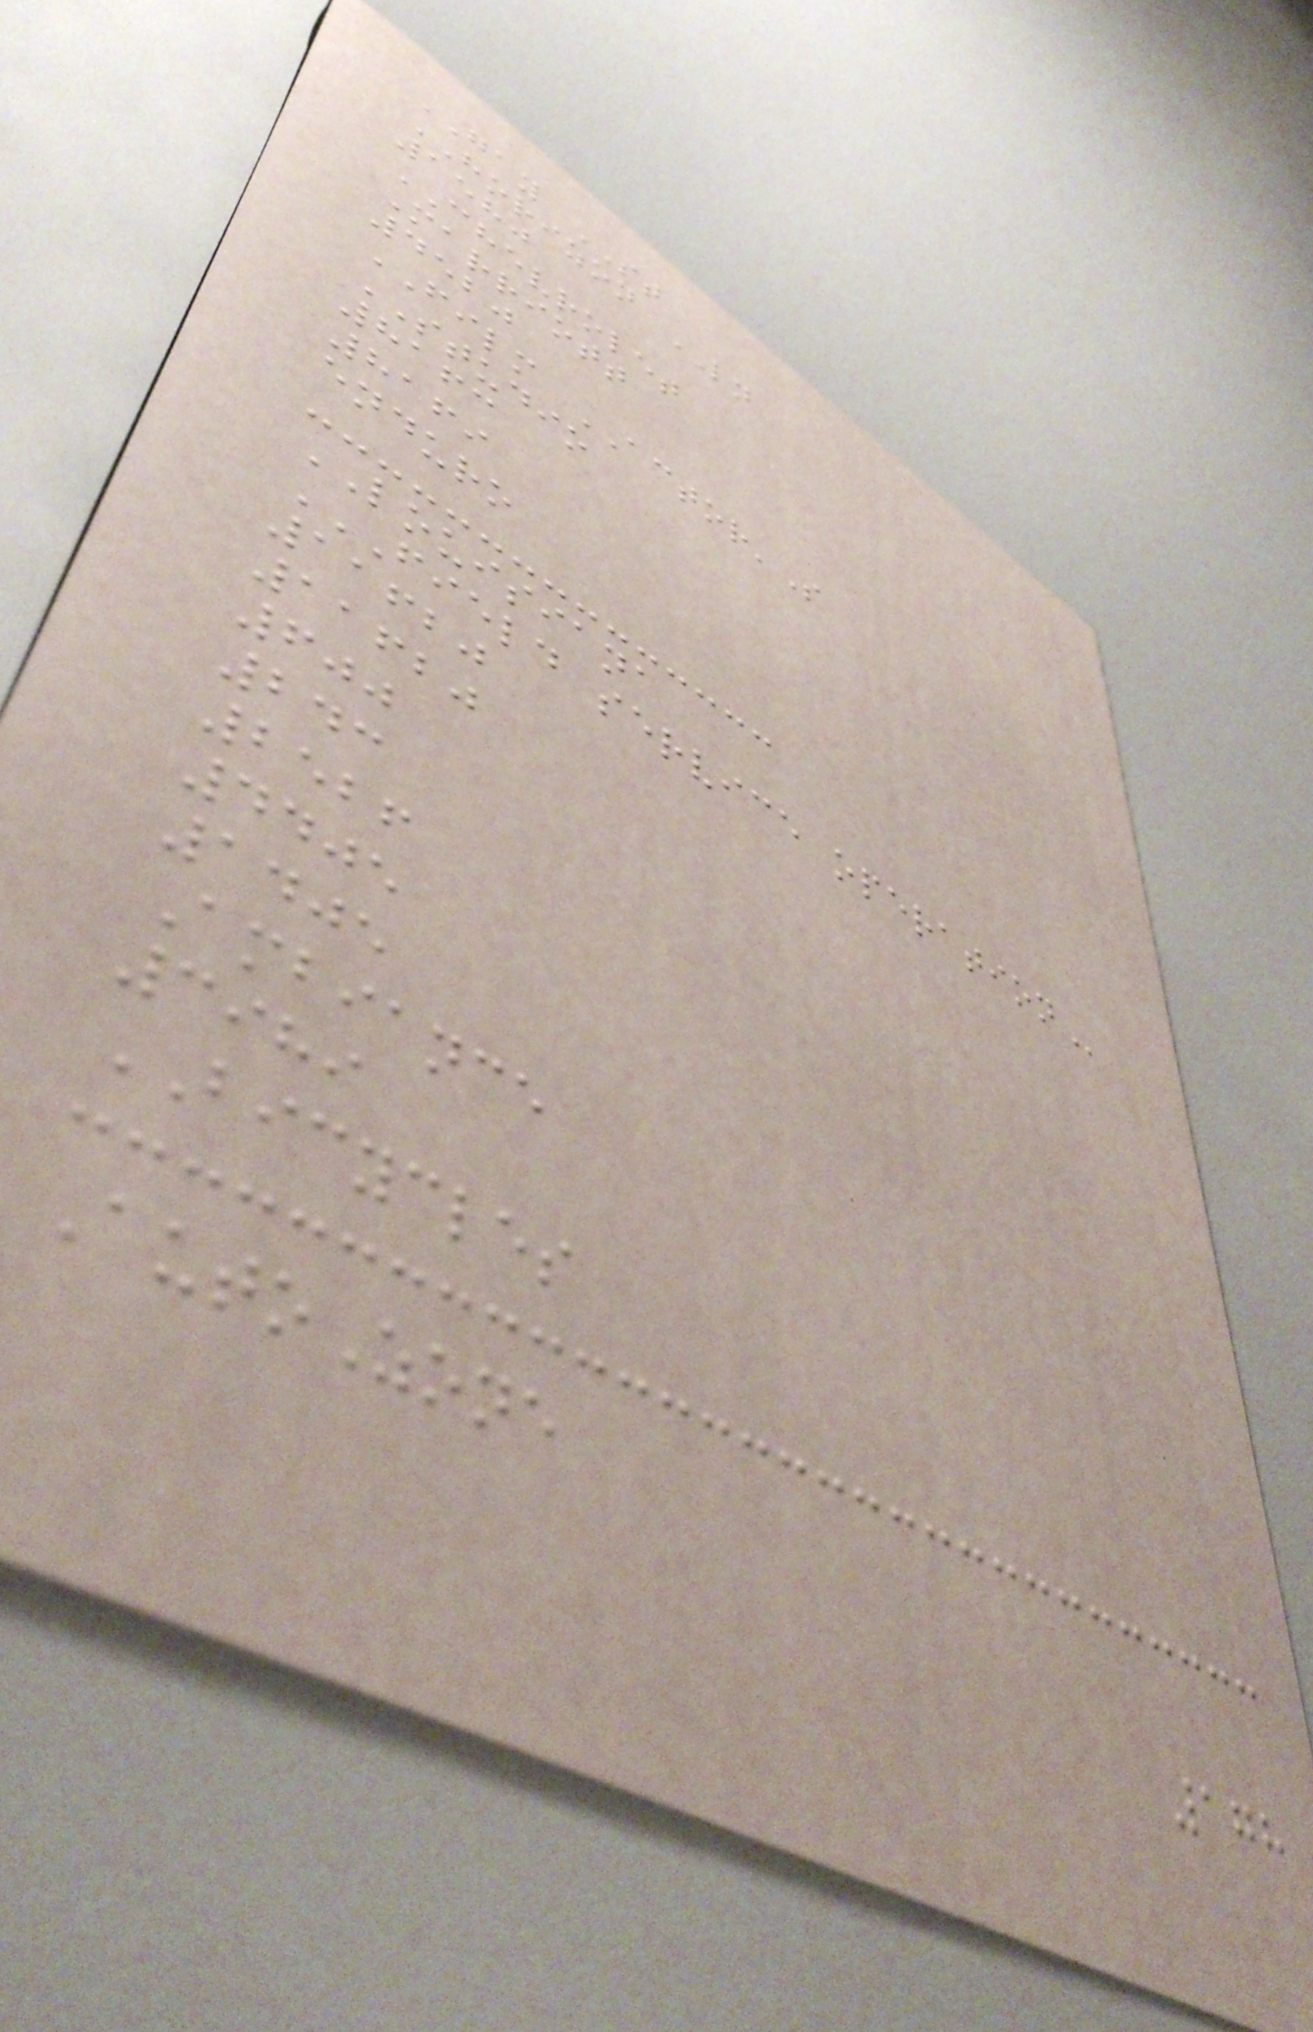GAY ST
HORIZON LN
1580
CHEVROLET
Marriott
4520
FILM ACTOR'S
STUDIO
8163
8169
enduro
LOUISIANA
FIELD SERVICE OPERATION
11620
11620
600
243
2526
4405
1405
Ambiance
3989
BICYCLES
AutoZone
178
